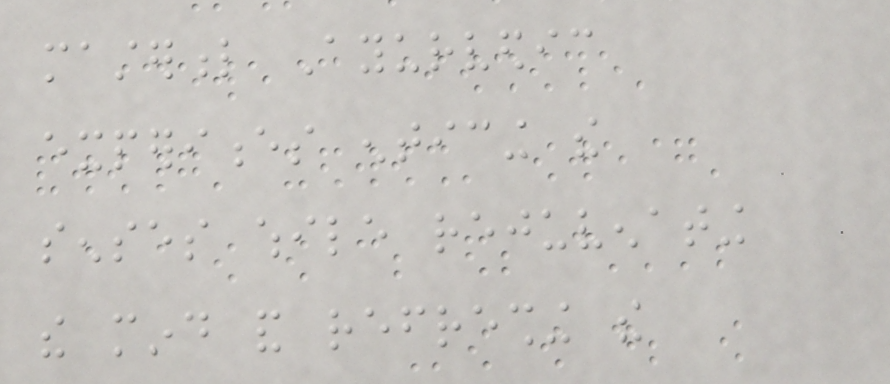masterful Ayurvedic
experiences enticing the
senses while rejuvenating
the mind and refreshing the
